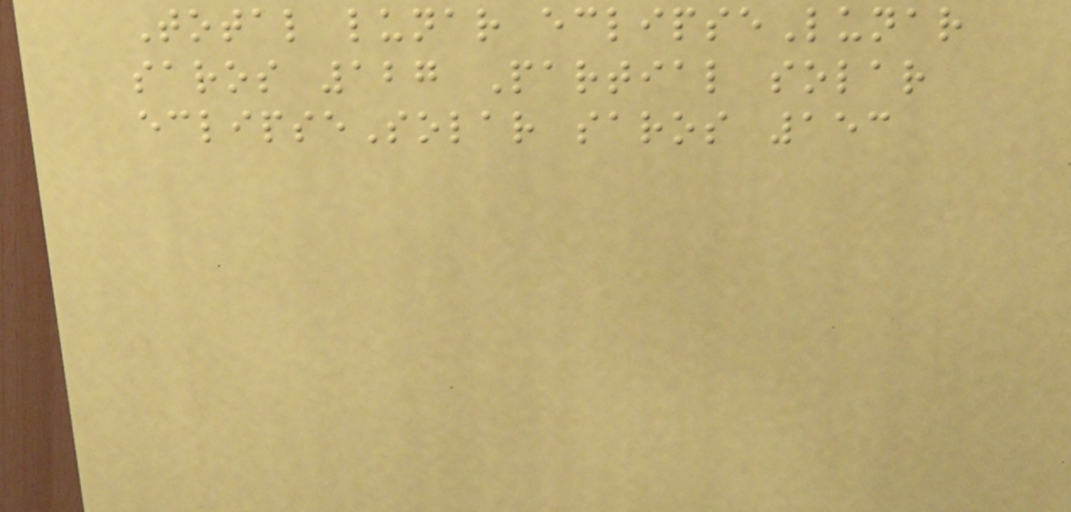Total lunar eclipseLunar
saros 127 Partial solar
eclipseSolar saros 153
